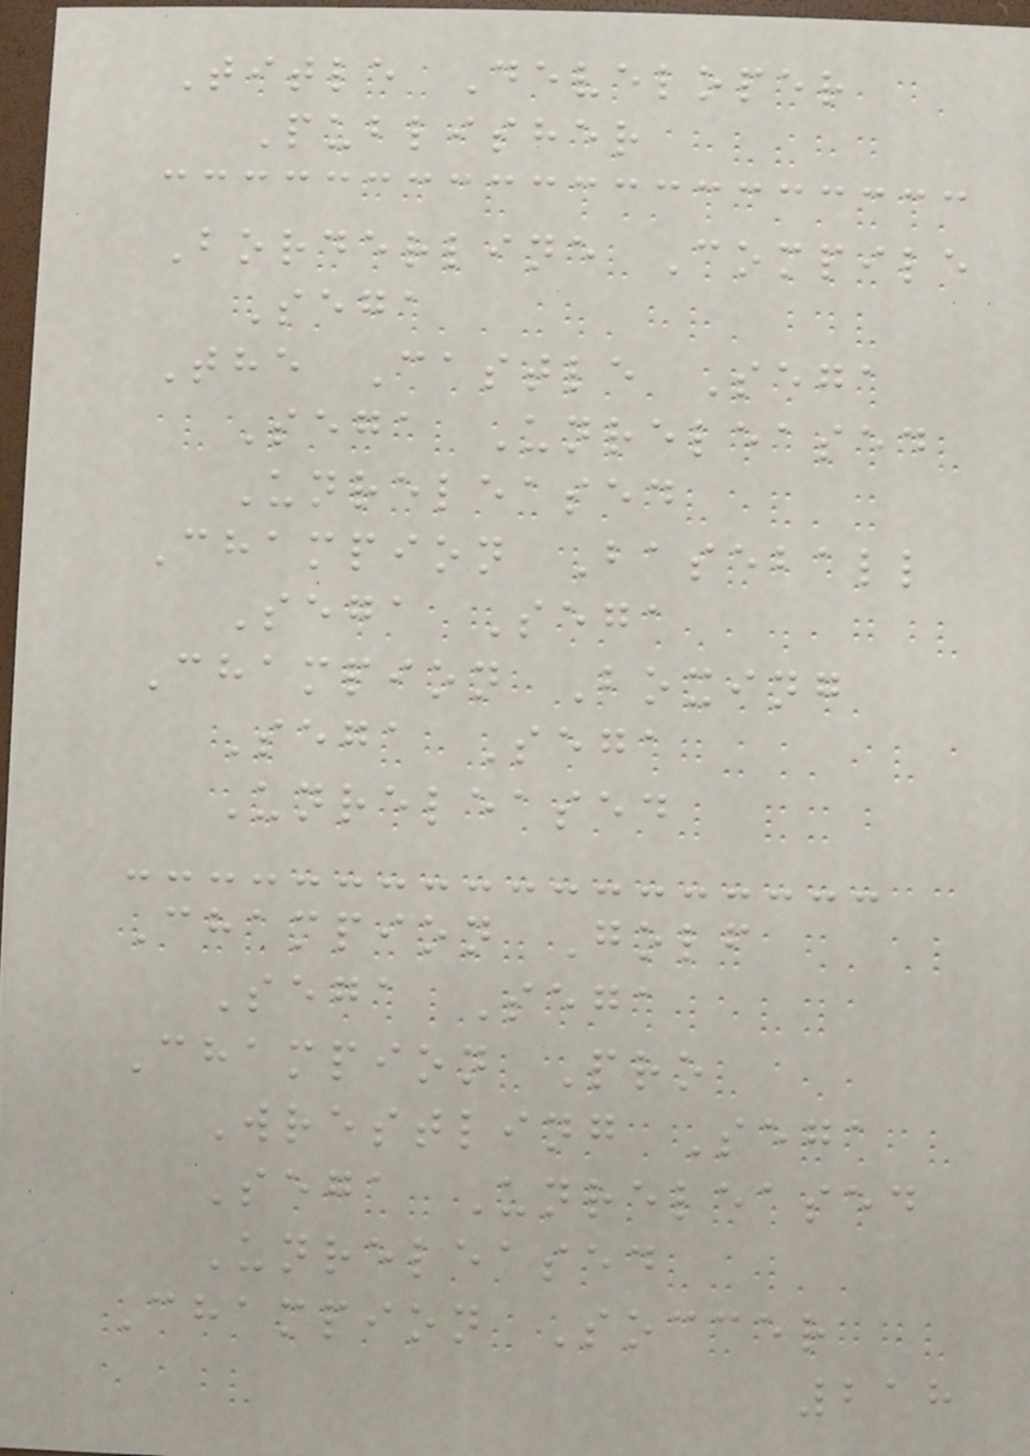Title Developer
Publisher
Borderline Compile
Sega
The Castle Sega
Sega Unreleased
Unreleased
Champion Baseball
Sega Sega
Champion Boxing
Sega Sega
Unreleased
Champion Golf
Sega Sega
Champion Pro
Wrestling Sega
Sega Unreleased
Unreleased
Champion Soccer
218
